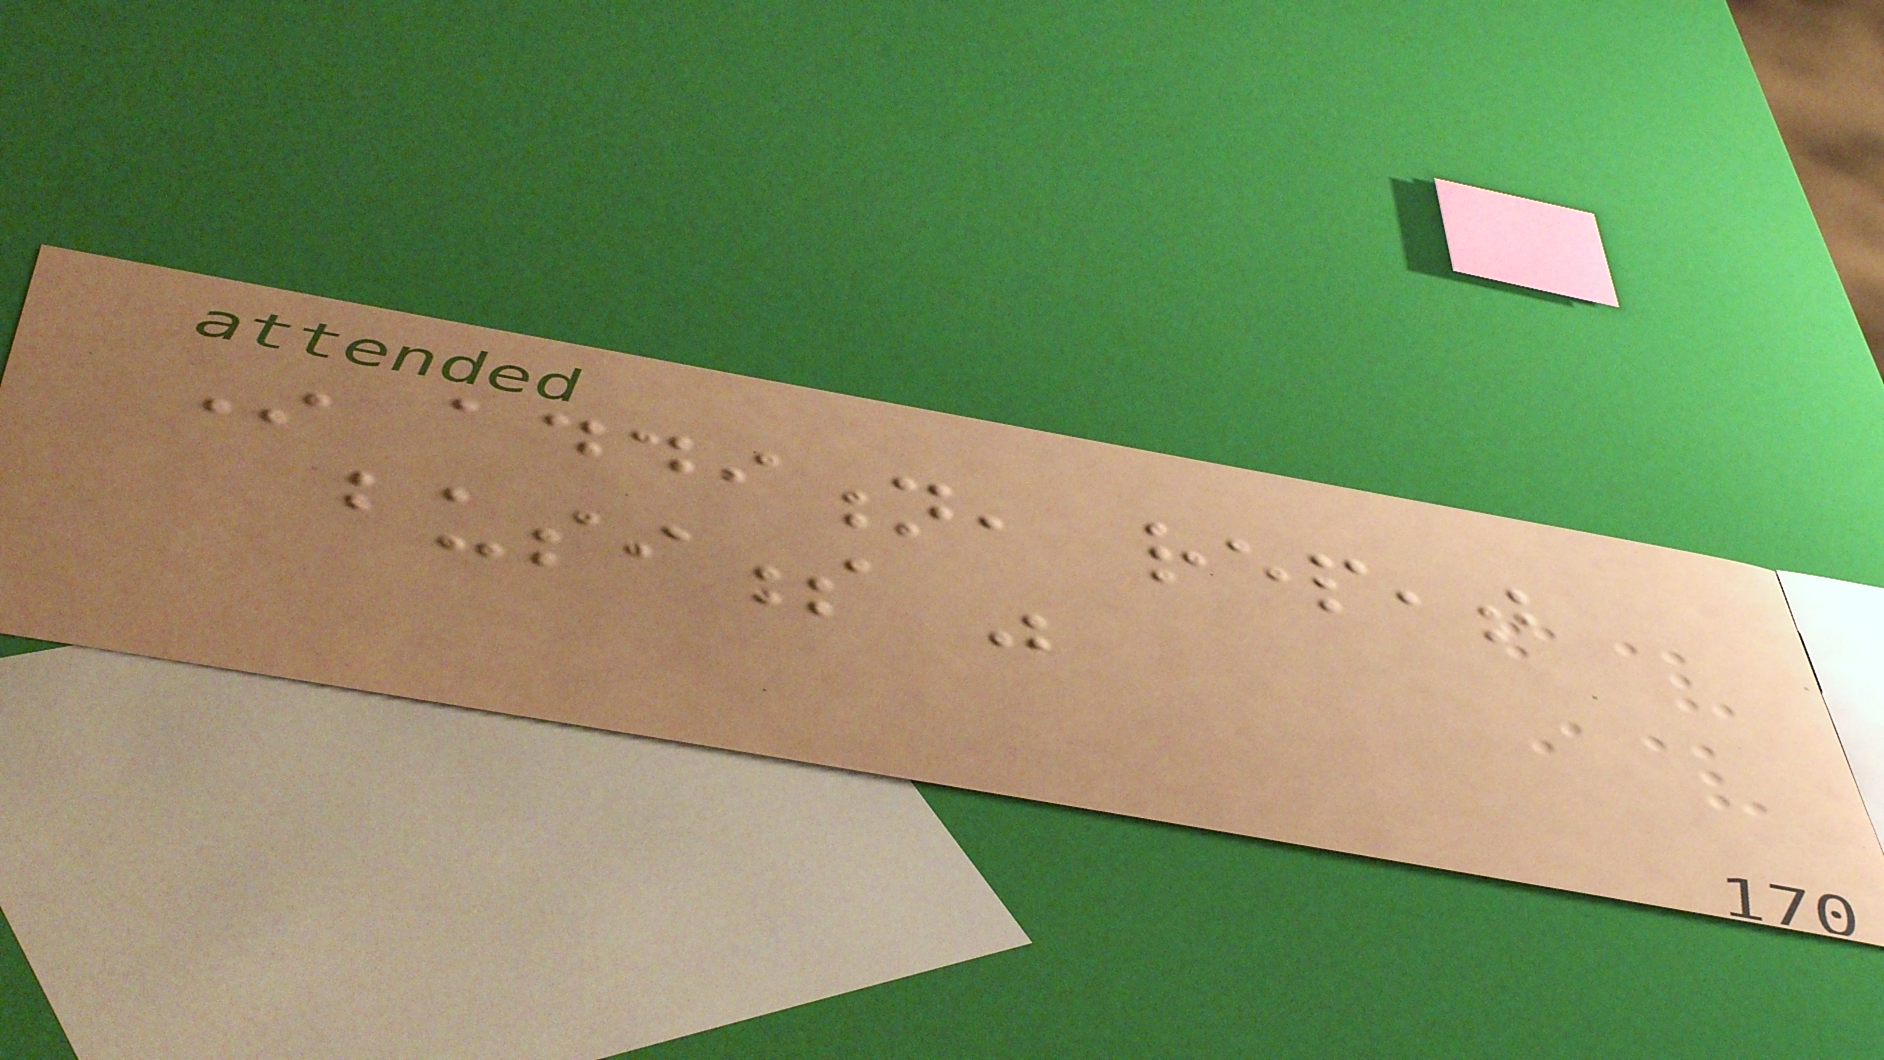In addition, repeat
business was
